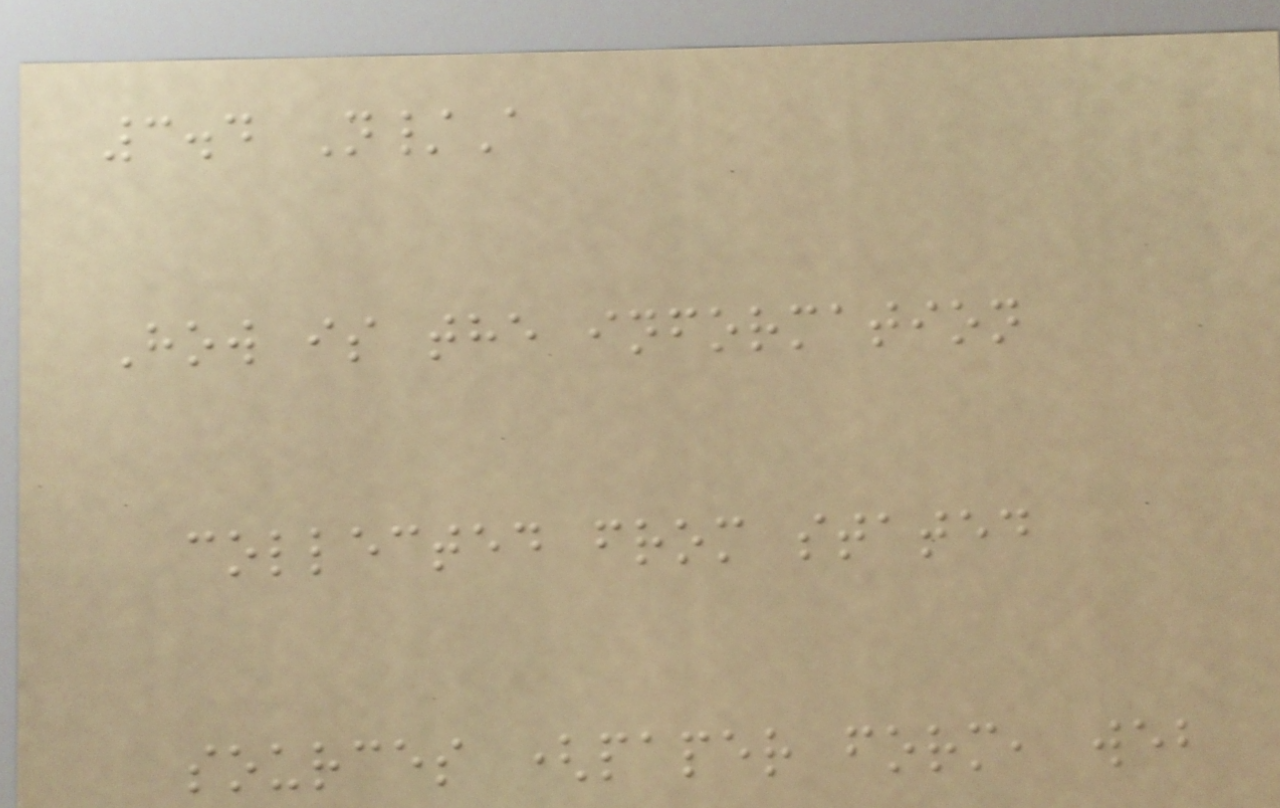3.4 N/A
How is the information
collected from stated
sources (paper form, web
